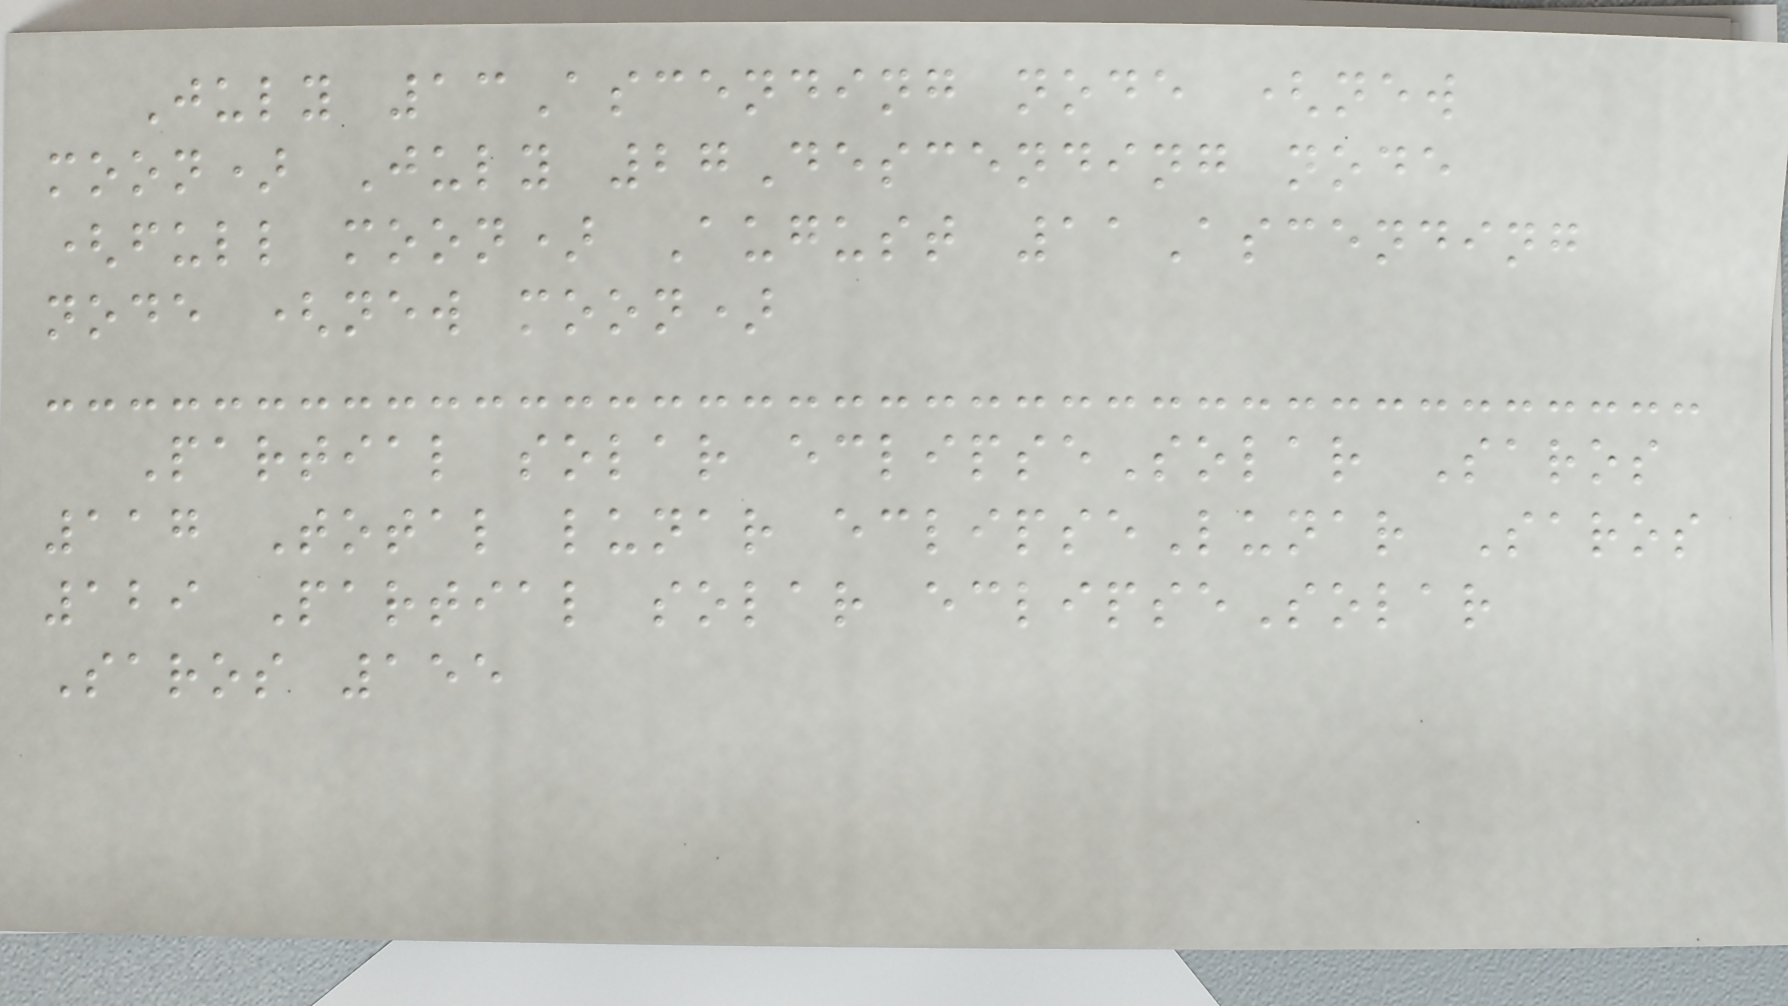July 13Ascending node (new
moon) July 27Descending node
(full moon) August 11Ascending
node (new moon)
Partial solar eclipseSolar Saros
117 Total lunar eclipseLunar Saros
129 Partial solar eclipseSolar
Saros 155
